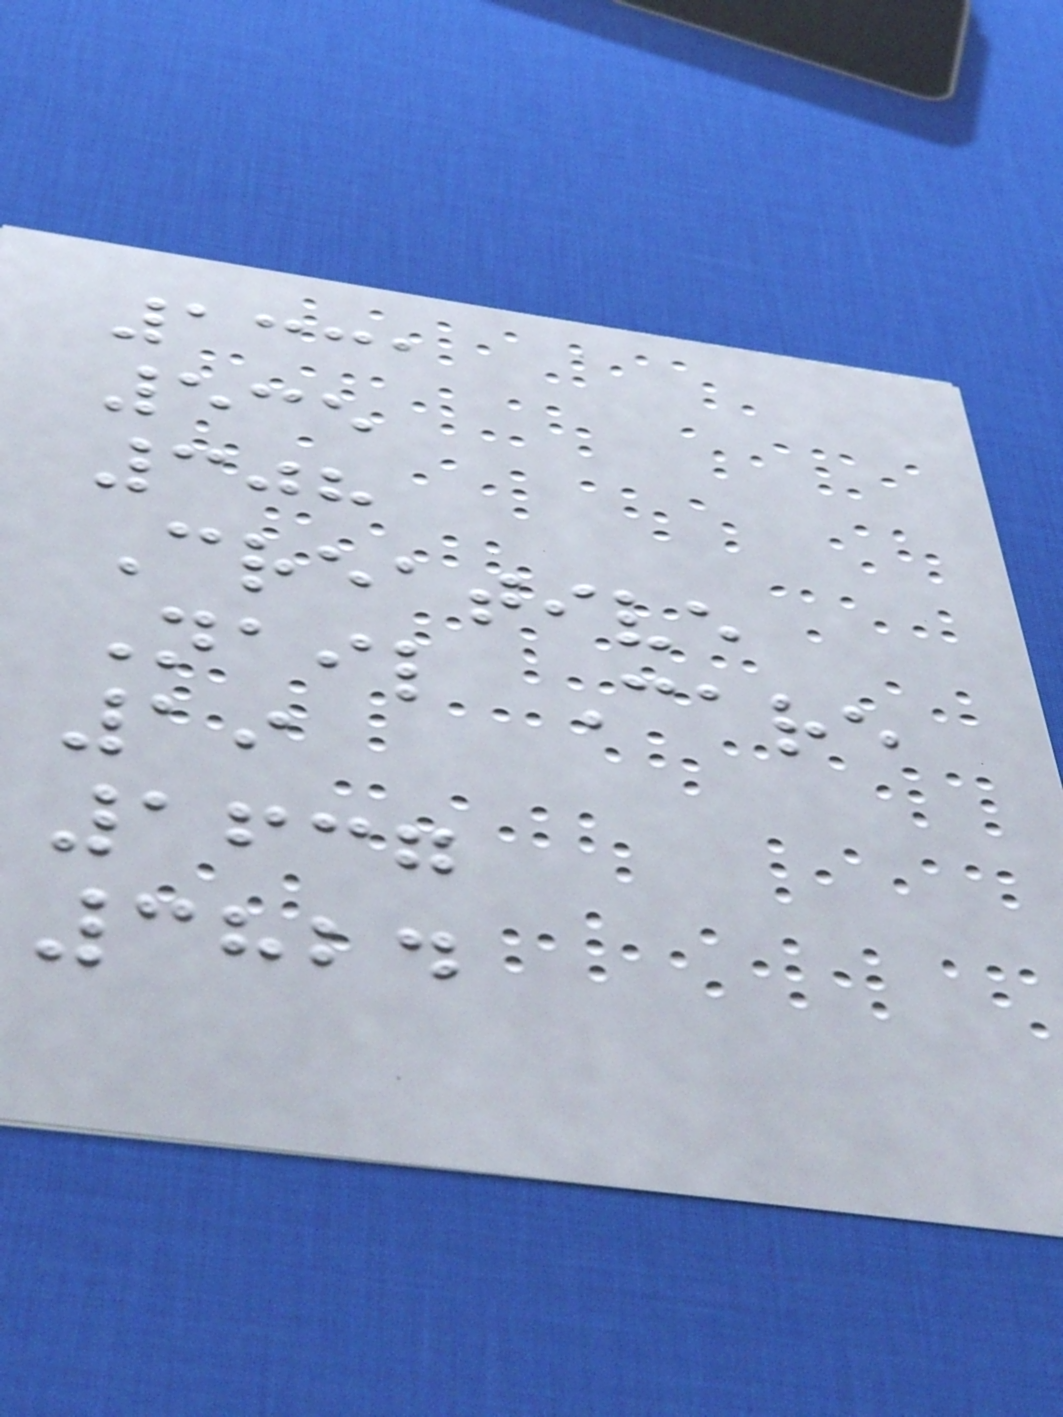1331
535
308
Creative
Nail Care
19
1637
3824
